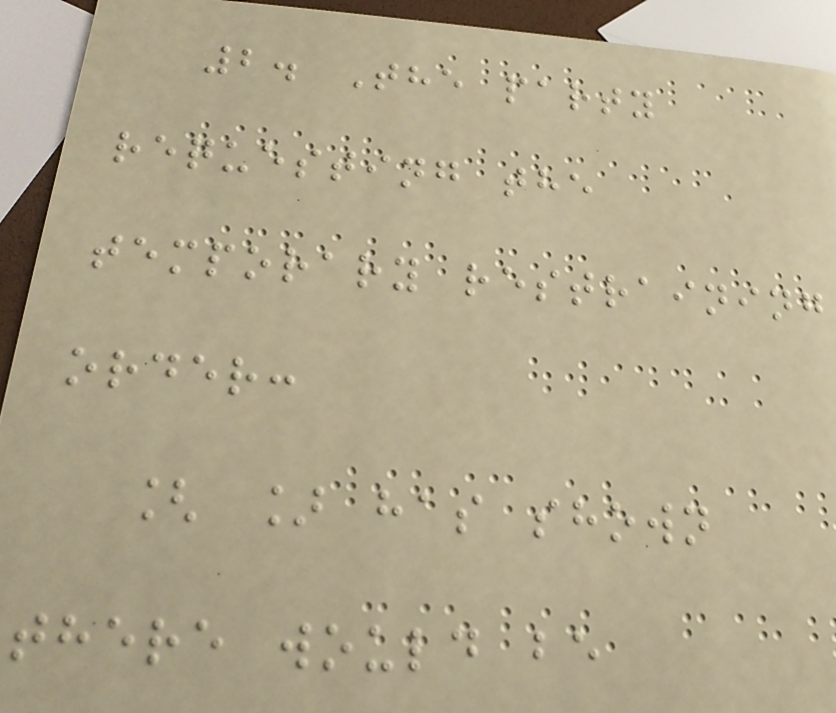2. The party
requesting the
temporary restraining
order:
[ ] has shown
there would be
